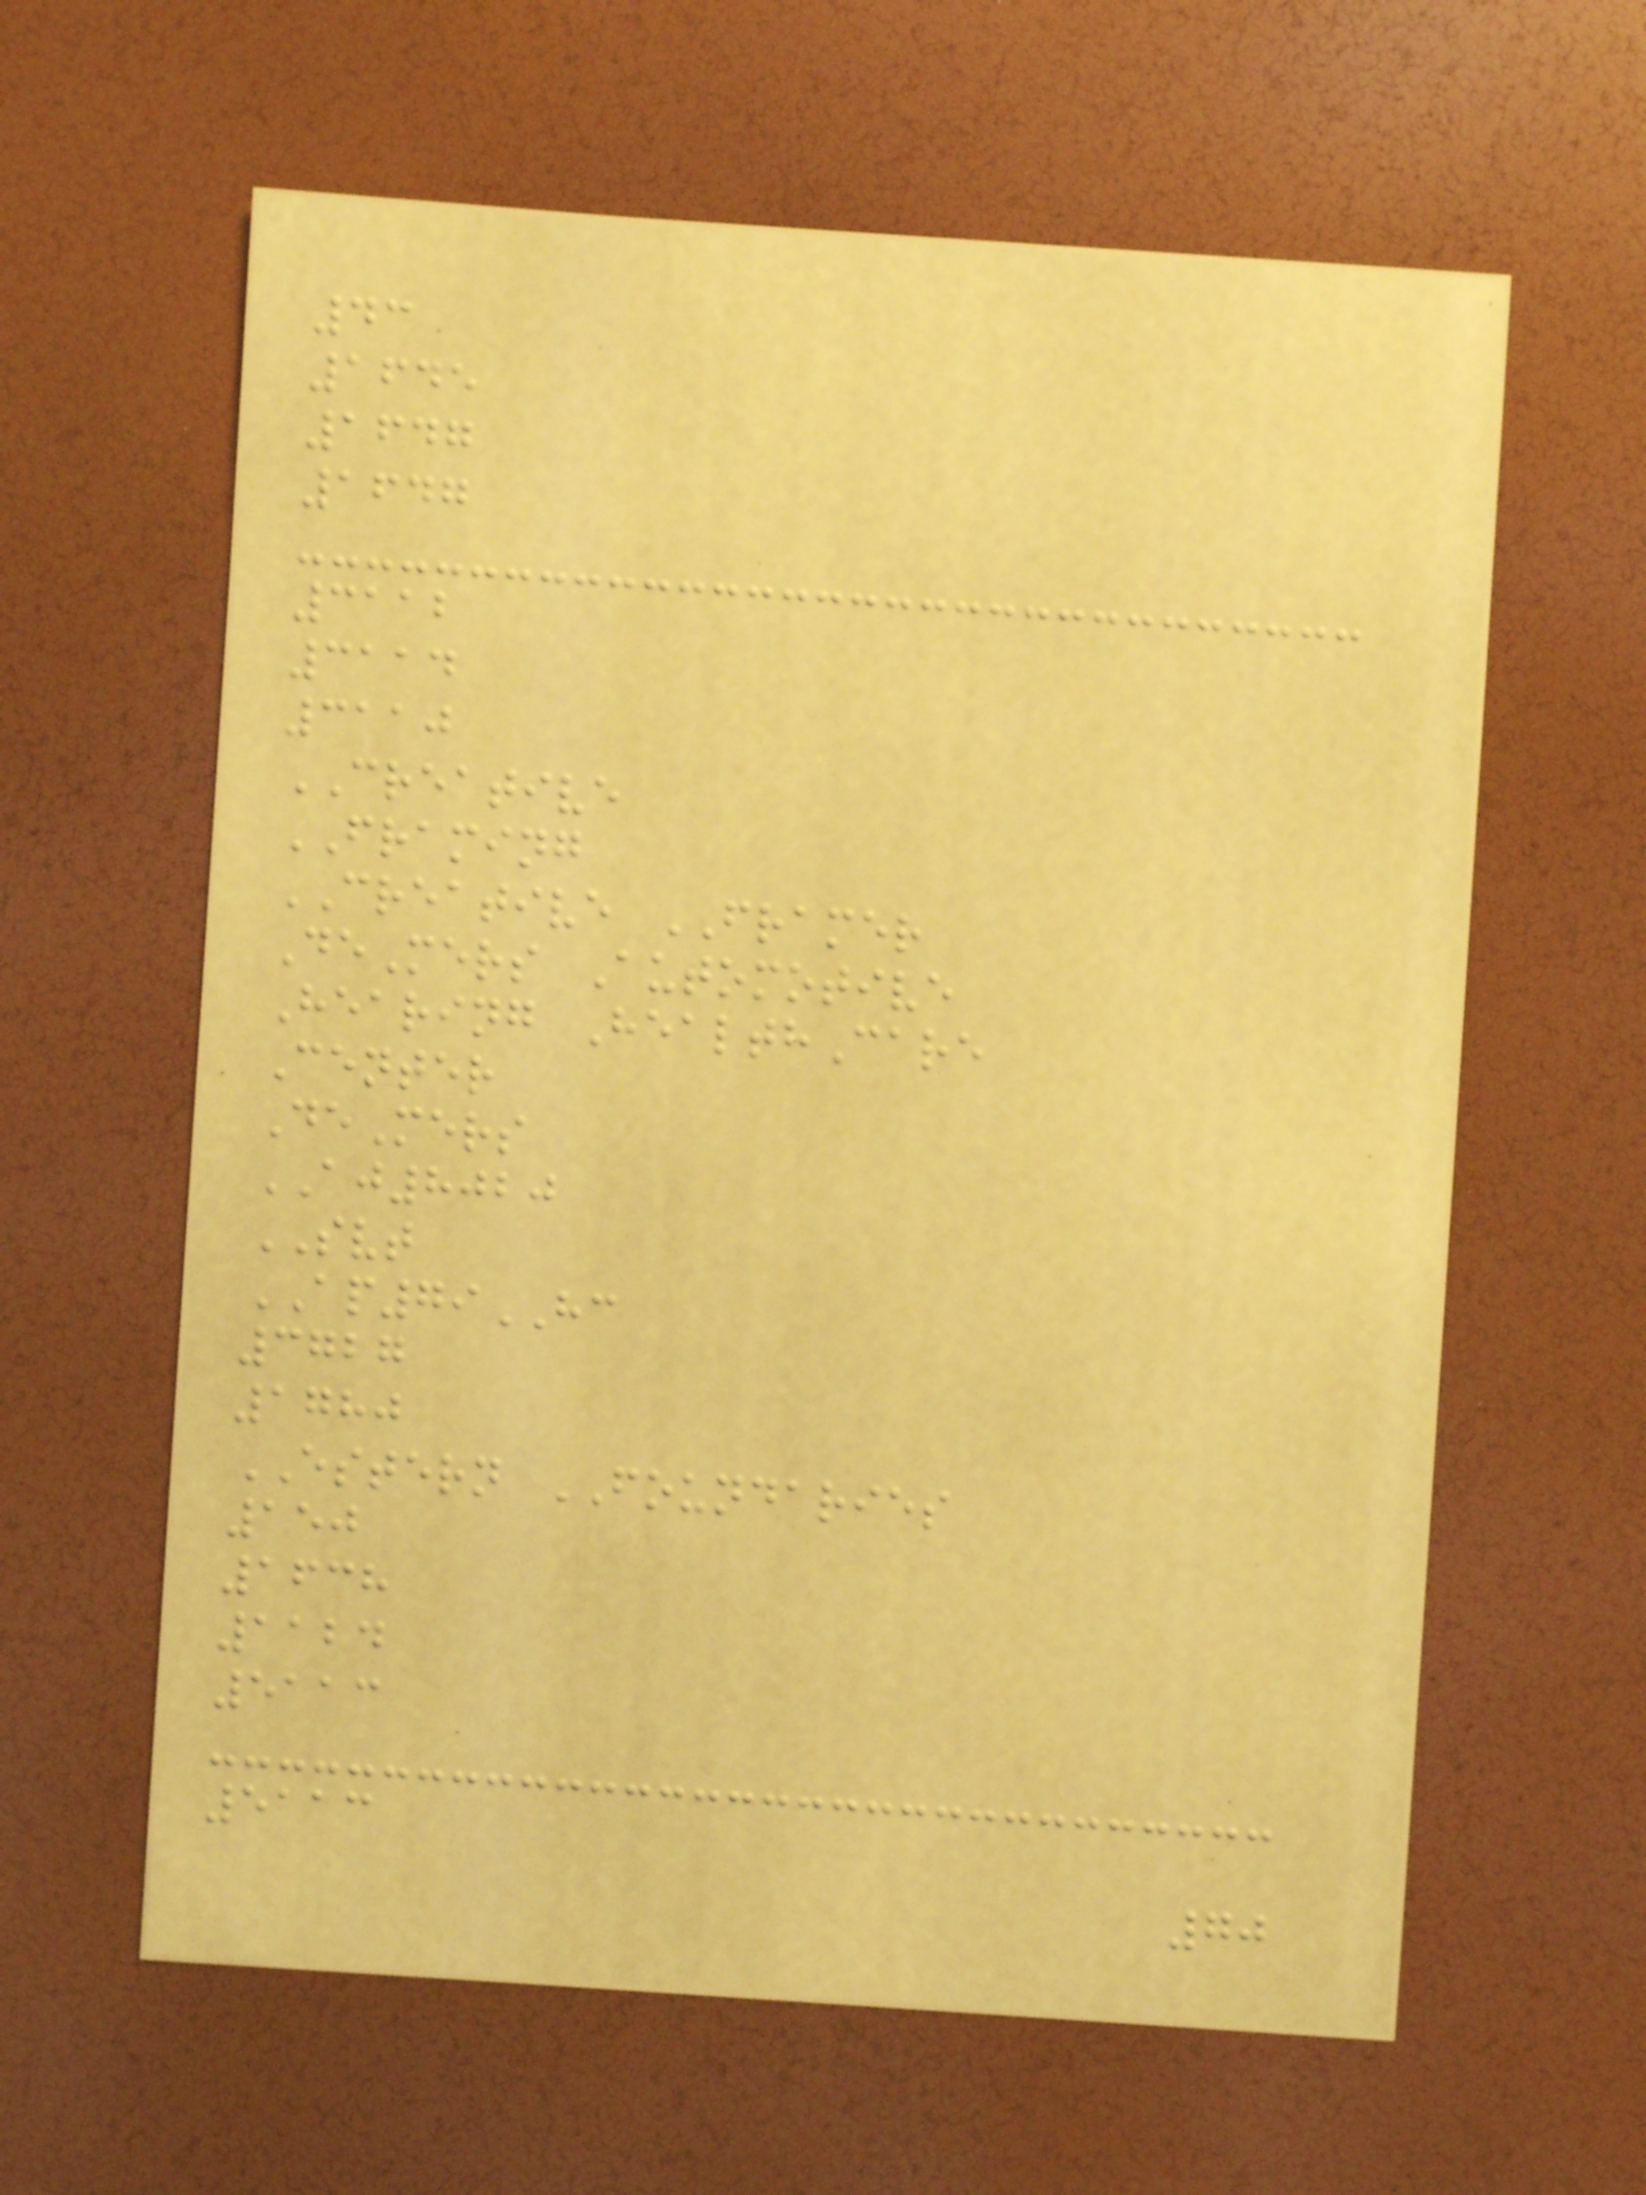43
1645
1647
1647
3112
3114
3110
CREATIVE
FRAMING
CREATIVE FRAMER
DeMers Automotive
Hearing HealthCare
Center
DeMers
AJ8020
SVT
AP79HC
3727
1780
ESTERN FOUNDARIES
150
1638
1124
5113
5113
70
